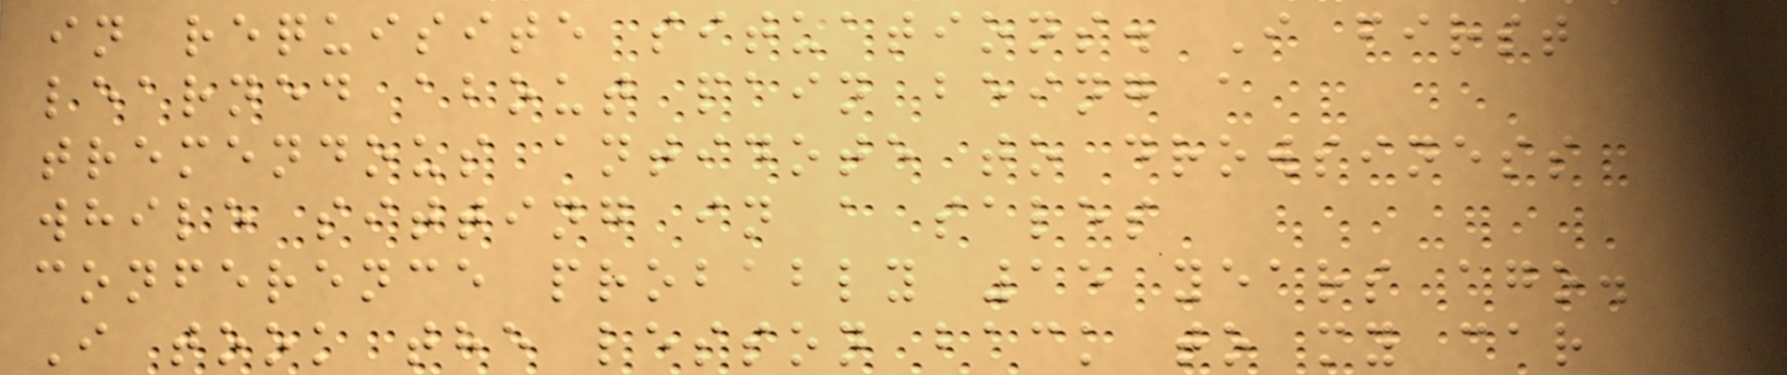in requisite situations. I first
learned about pain being a
tremendous antidote to drowsiness
while sitting in a sales
conference probably 15 years ago.
I took the lesson back to my car
